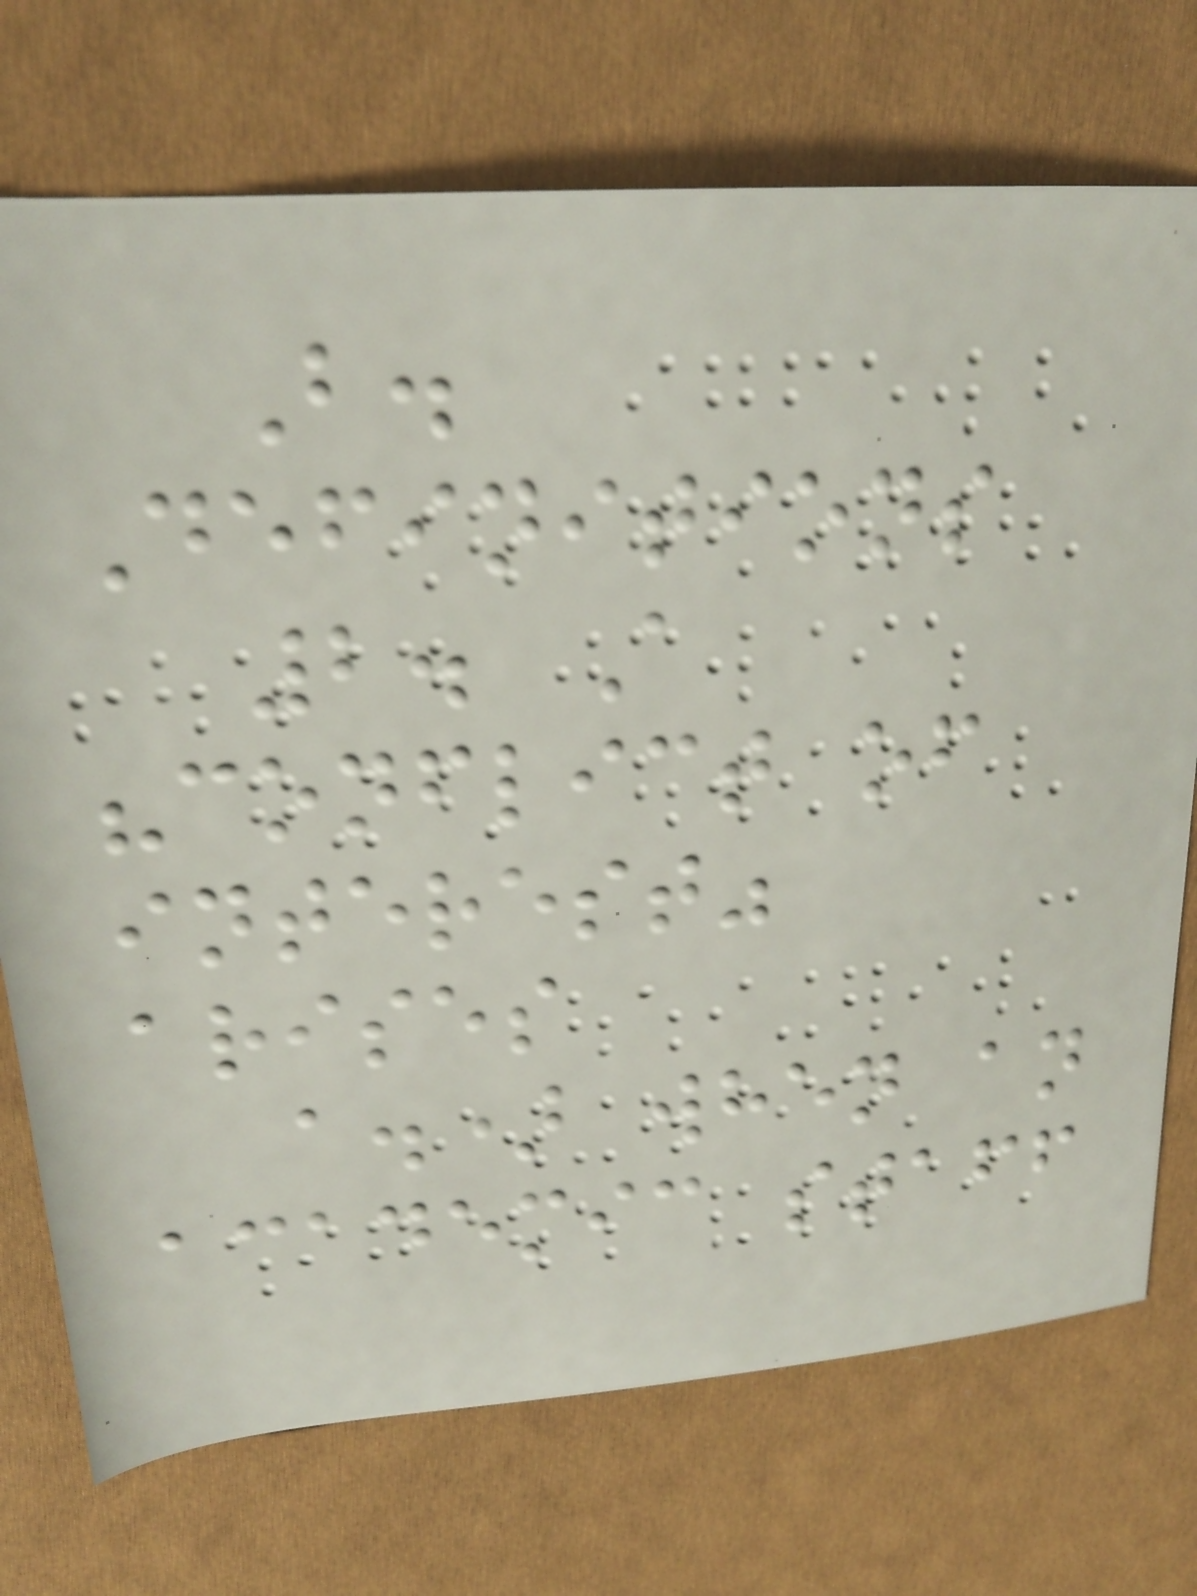B.
Definitions
2. A
"conflict of
interest"
arises
a.) when an
academic staff
